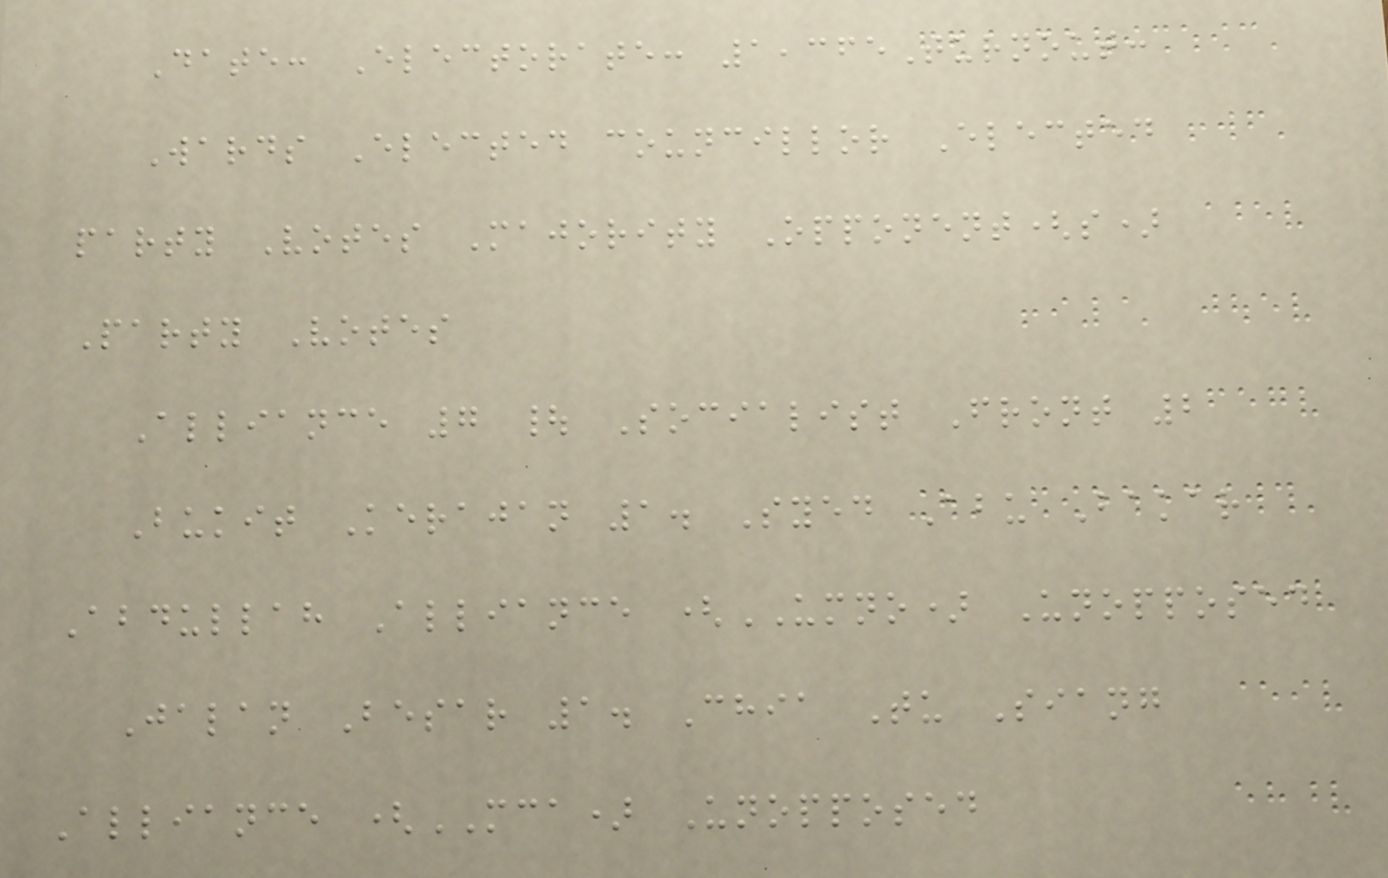Date: Electorate: 1,365Turnout:
Wards Elected councillor Elected
party Votes Majority Opponent(s)
Party Votes
Alliance 7 | Socialist Front 2
Bukit Kerajan 1. Syed Abu Bakar
Abdullah Alliance (UMNO) Unopposed
Jalan Besar 1. Chia Tu Siang
Alliance (MCA) Unopposed
